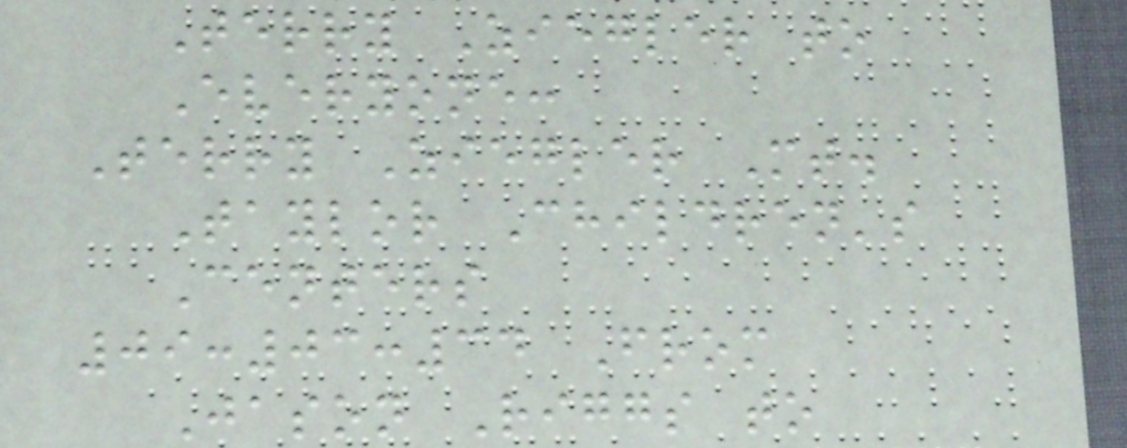Terry Ziegler to
Everyone:
Terry Ziegler Mt.
Taylor Children's
Centers
09:03:34 From
Jason Riggs to
